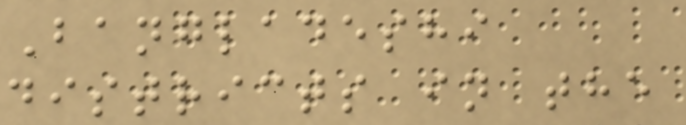Bangladeshi
districts in the
